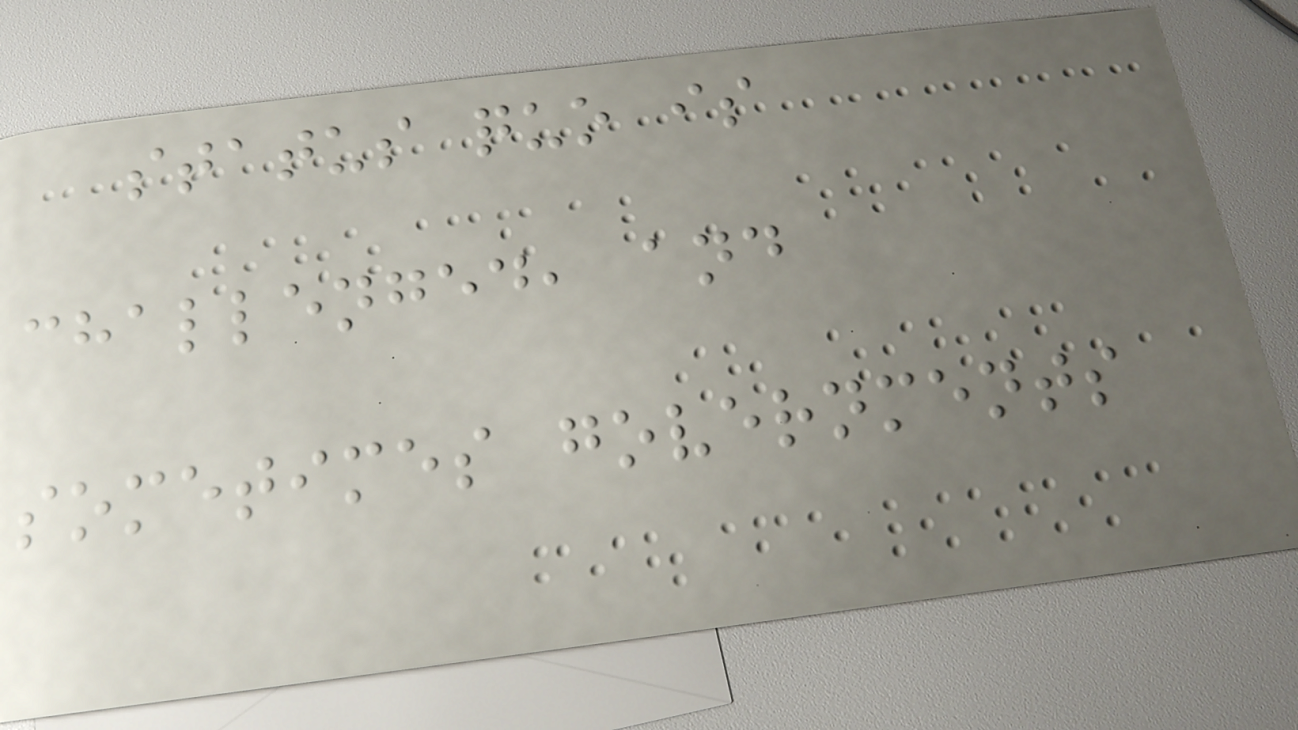status quo is
challenged, and
sometimes governments
